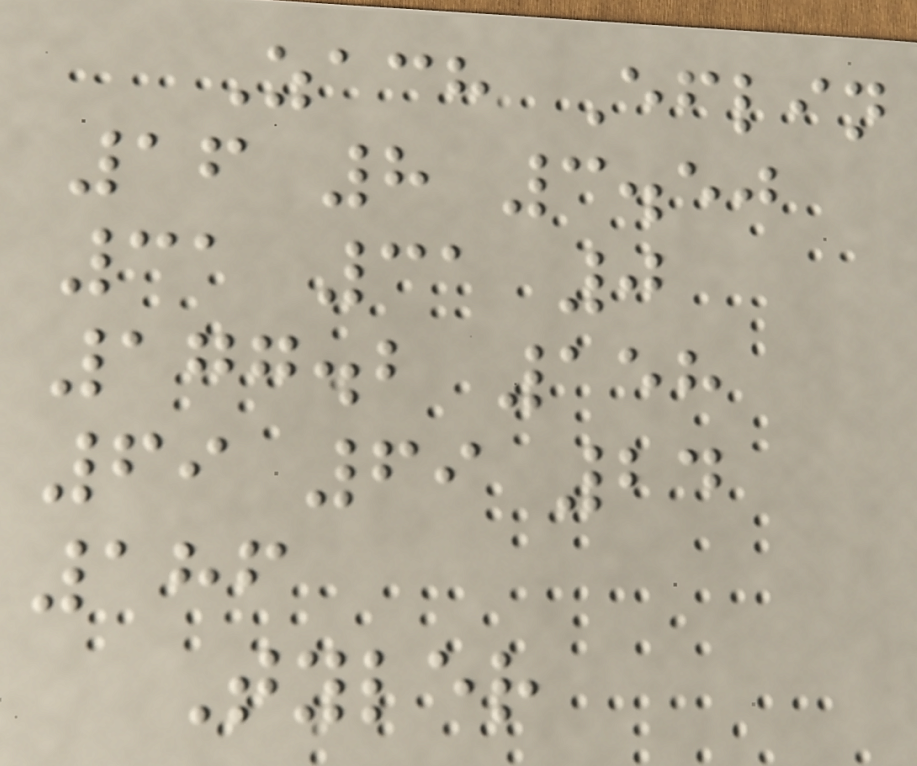Zach Eflin
16 8 3.50
31 31 0
177.2 158
69 69 24
186
Tyler
